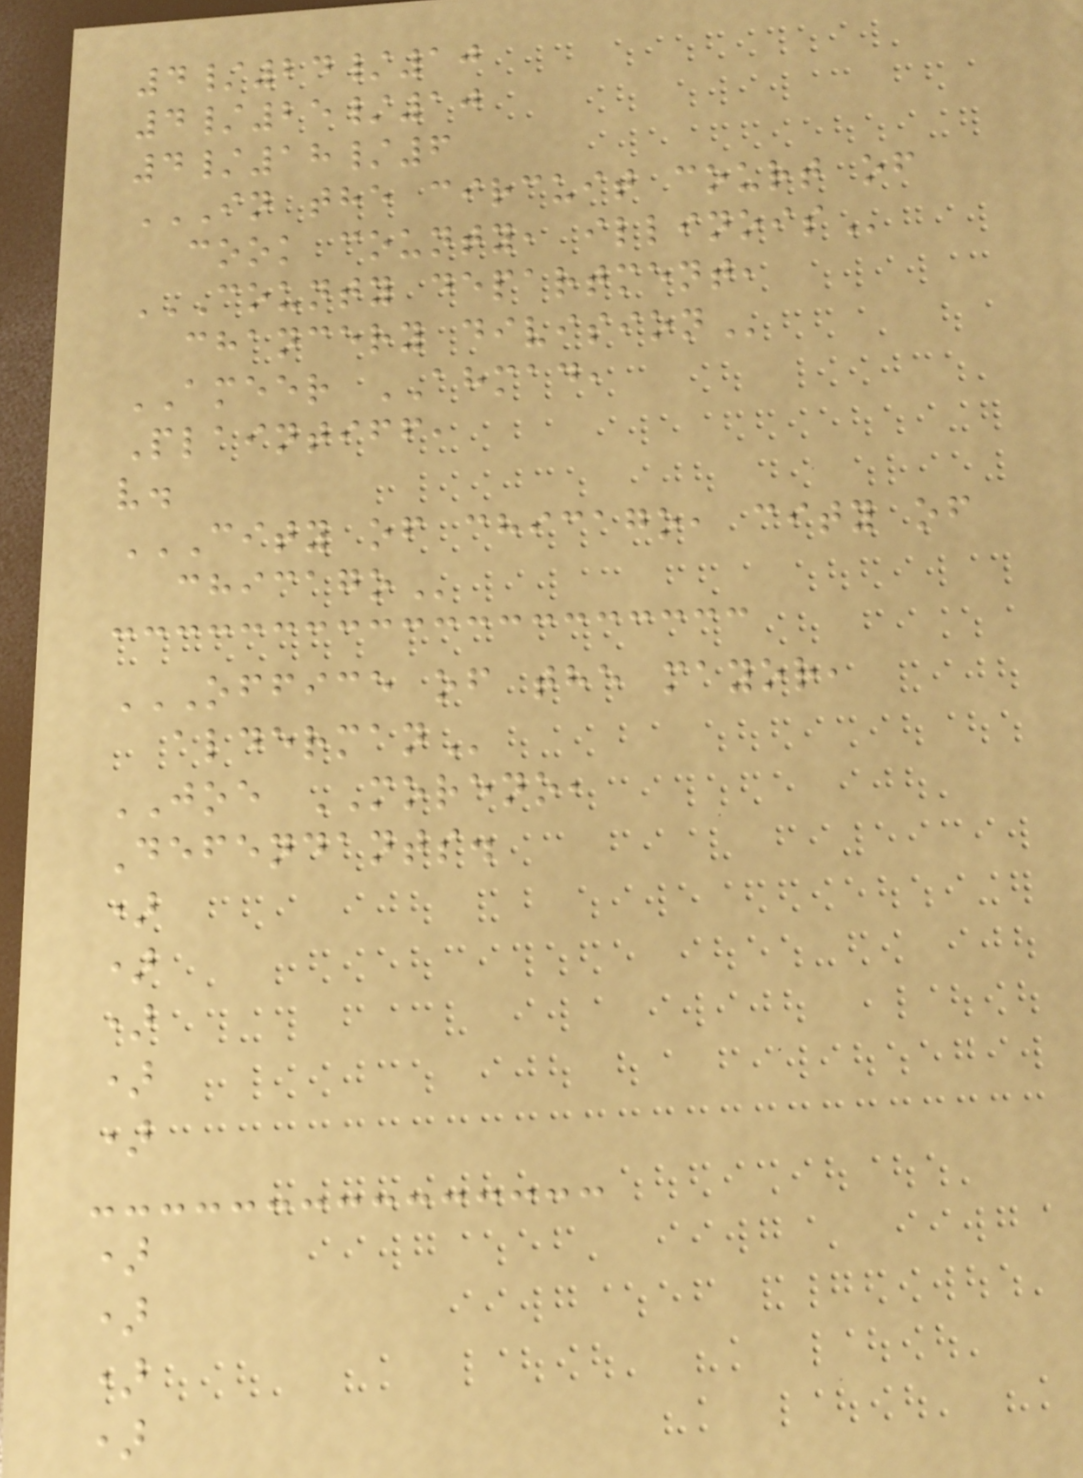4/24/10
4/25/10
4/18/6
IN THE CIRCUIT COURT OF
COOK COUNTY, ILLINOIS
COUNTY DEPARTMENT,
CHANCERY DIVISION
AMEER AHMAD,
Plaintiff,
v.
CITY OF CHICAGO, CITY OF
CHICAGO
OFFICE OF THE MAYOR,
ALDERMAN
JOE MORENO,
Defendants.
)
)
)
)
)
)
)
)
)
